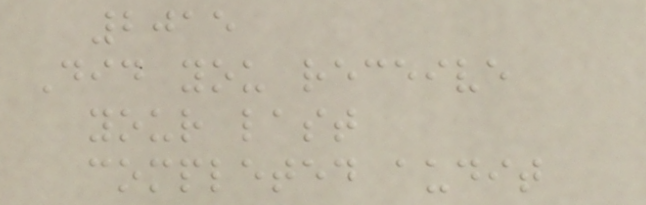2015
Did you receive
your last
completed audit
